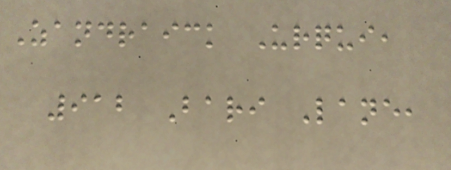Zandraick Urqui,
912 Bari Lane,
